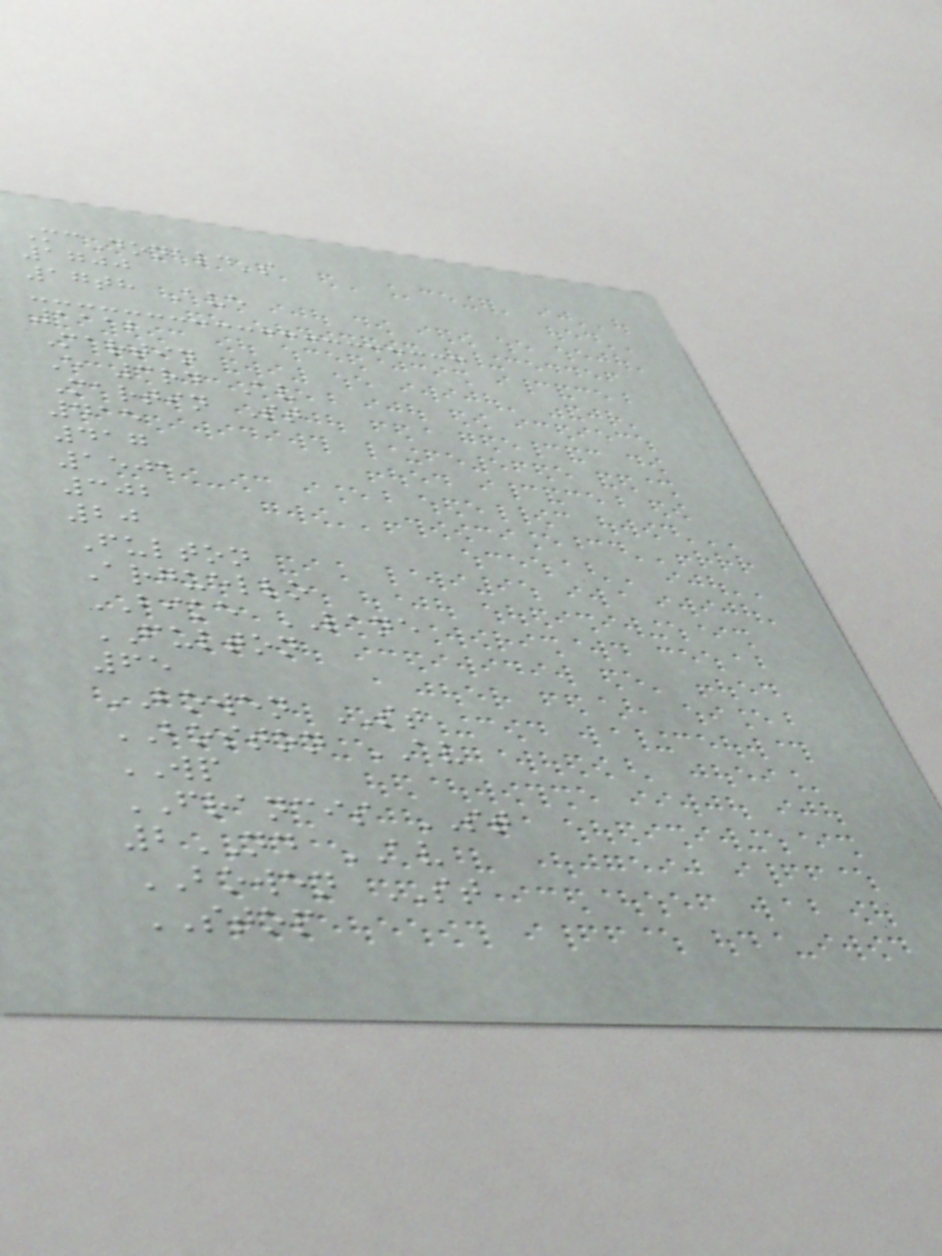McDonald's
1700
17th Ave
1112
Martin
E 3rd Av
Martin St
415
417
1501
302
20
Fulton
Arguello
BIKE LANE
FULTON
65
BOWEN ST
BOSTON AV
WP
FRANCIS ST
2ND AV
BOWEN ST
STOP
